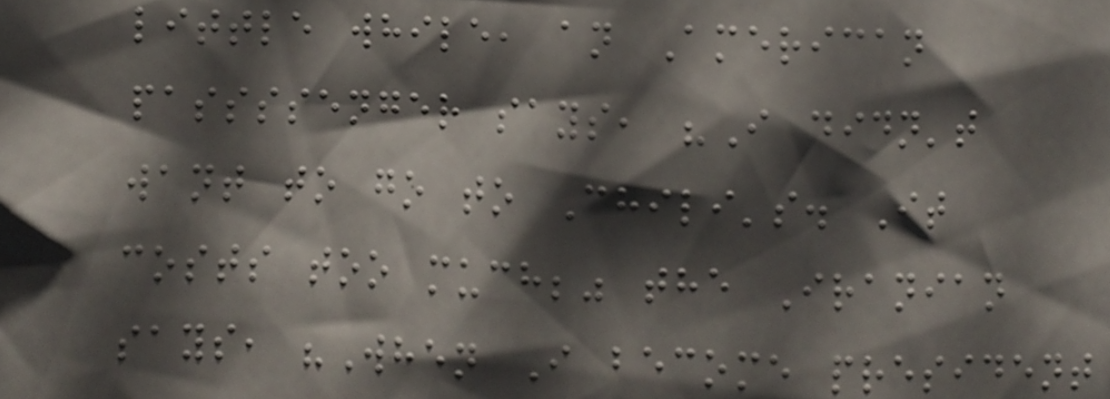little while, an American
passssenger says, "I didn't
want to go to Chili's. It
costs too much;" the Iranian
says, "When I become president
